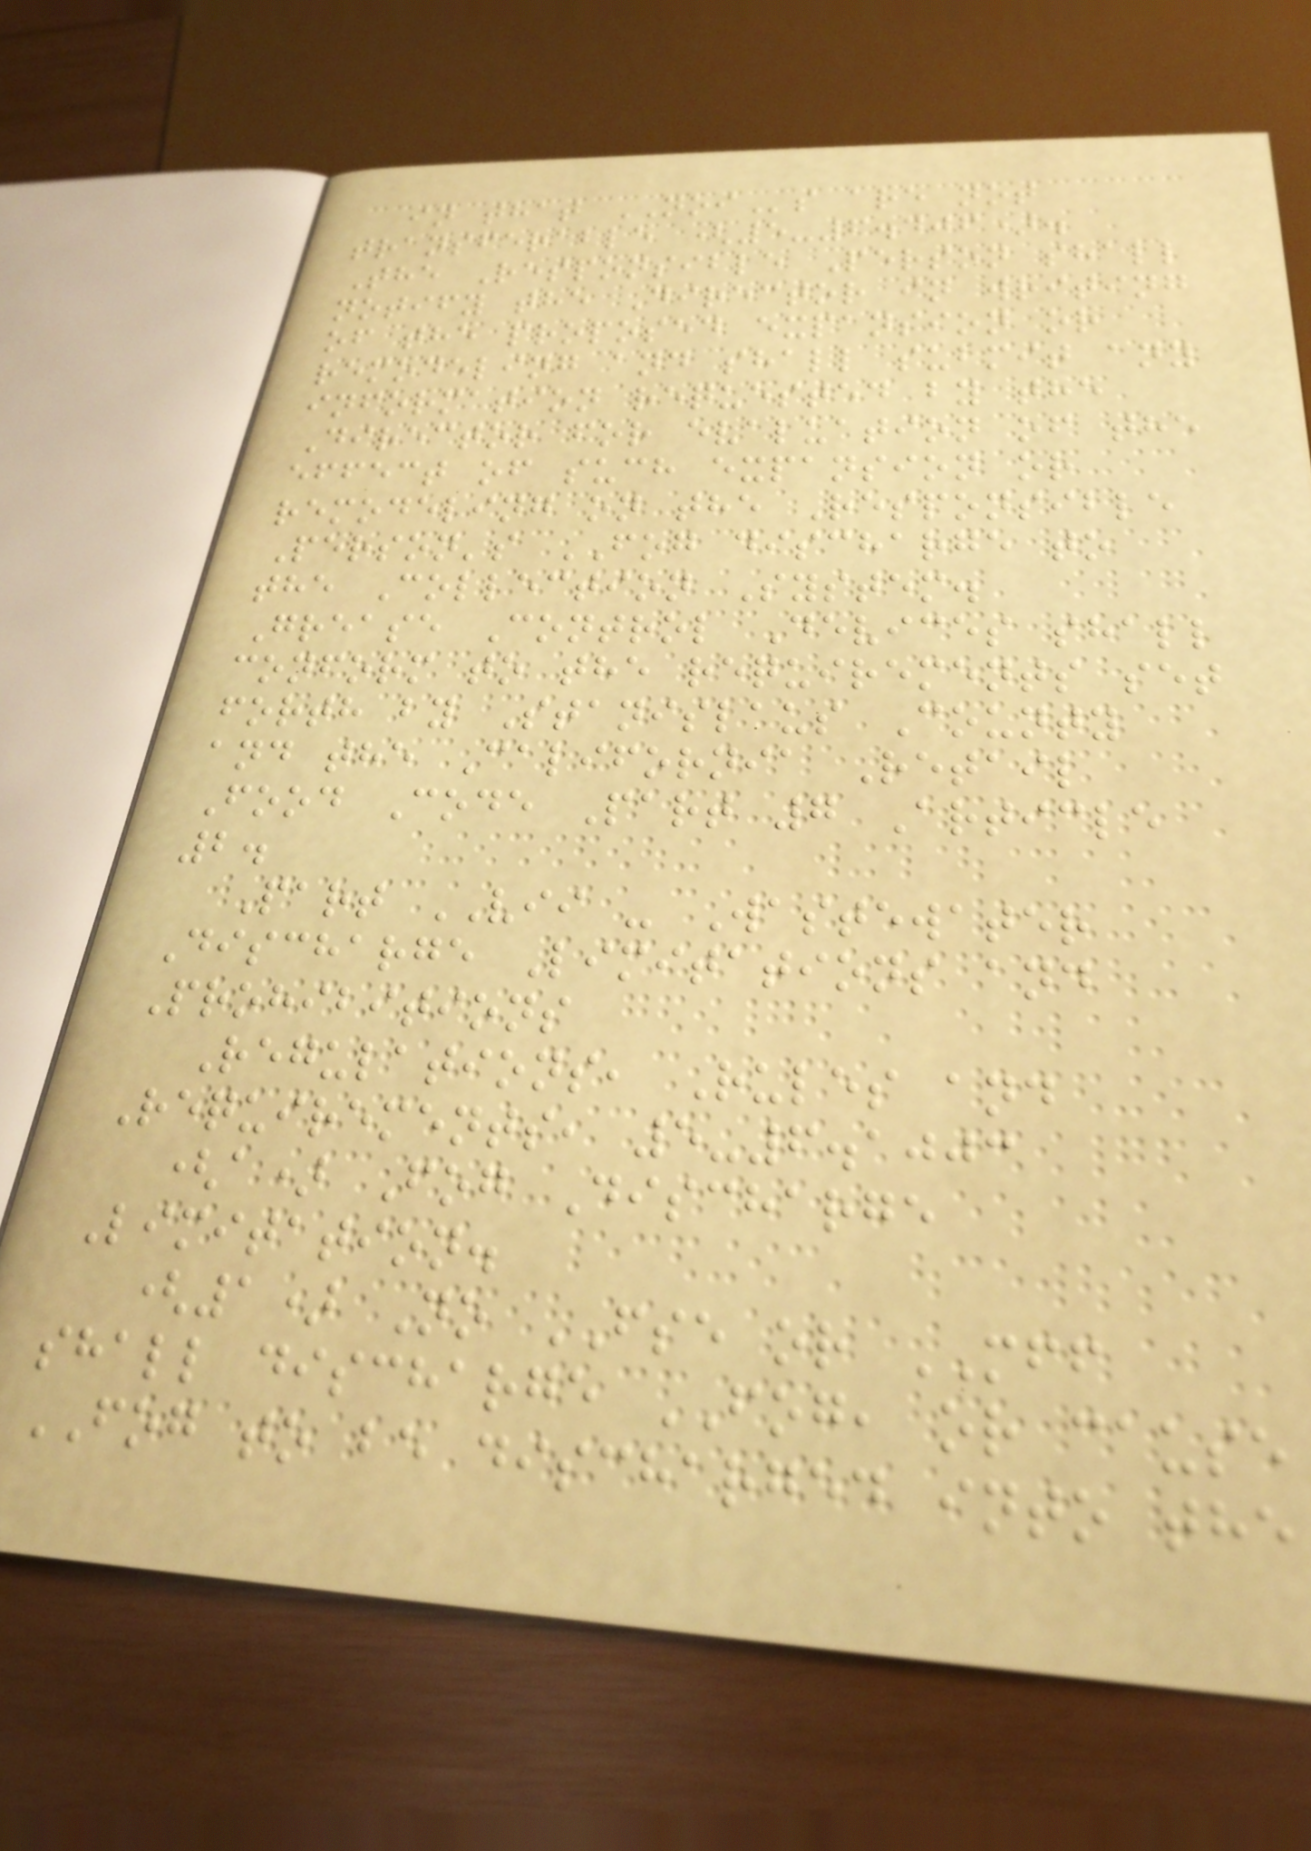in that NOIs are not
transferable (5-6.406).
The Responsible Person shall
notify the Director in writing
of the proposed expansion or
remodeling and shall submit any
information requested by the
Director for evaluation of the
effect of such expansion or
remodeling on the Responsible
Person's FOG discharge to
the Collection System.
Grease Control Devices shall
conform to the requirements set
forth by Stanislaus County
and the California Retail
Food Code Part 7 Article
2.
Part VII - Wastewater
Discharge Limitations and
Prohibitions
Regulations, Rules and
Requirements, 5-6.1003
(a) Fog Discharge
Limitation.
(1) No FSE or MFF
shall discharge FOG, or cause
FOG to be discharged into the
